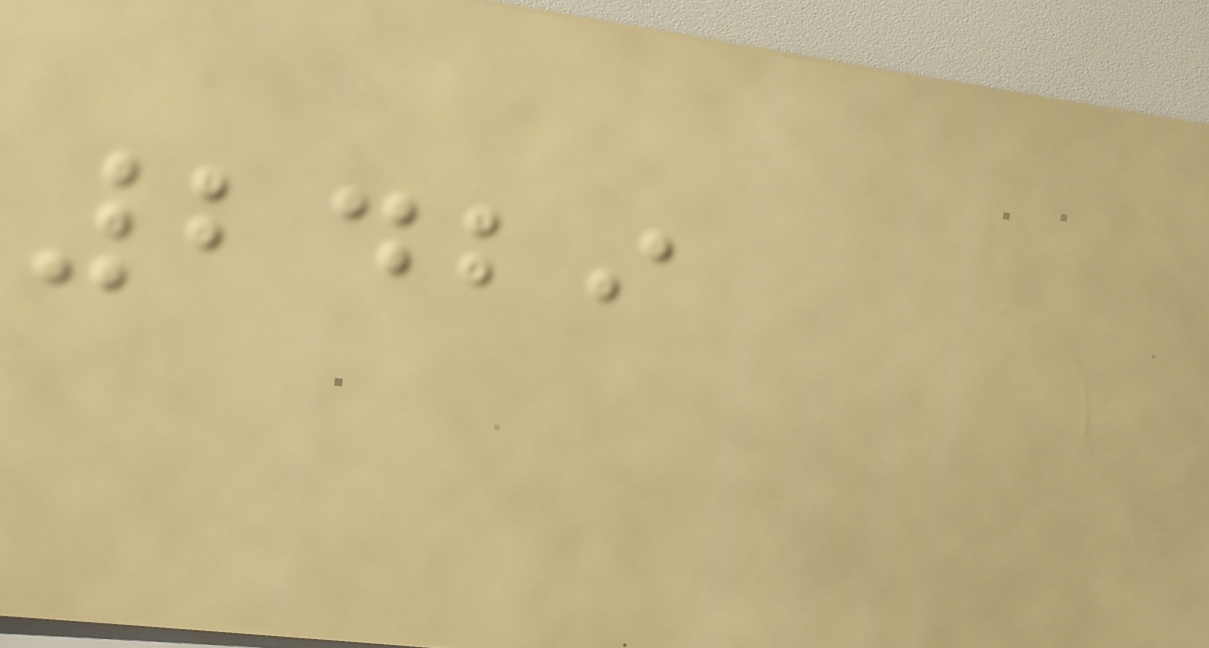2429
